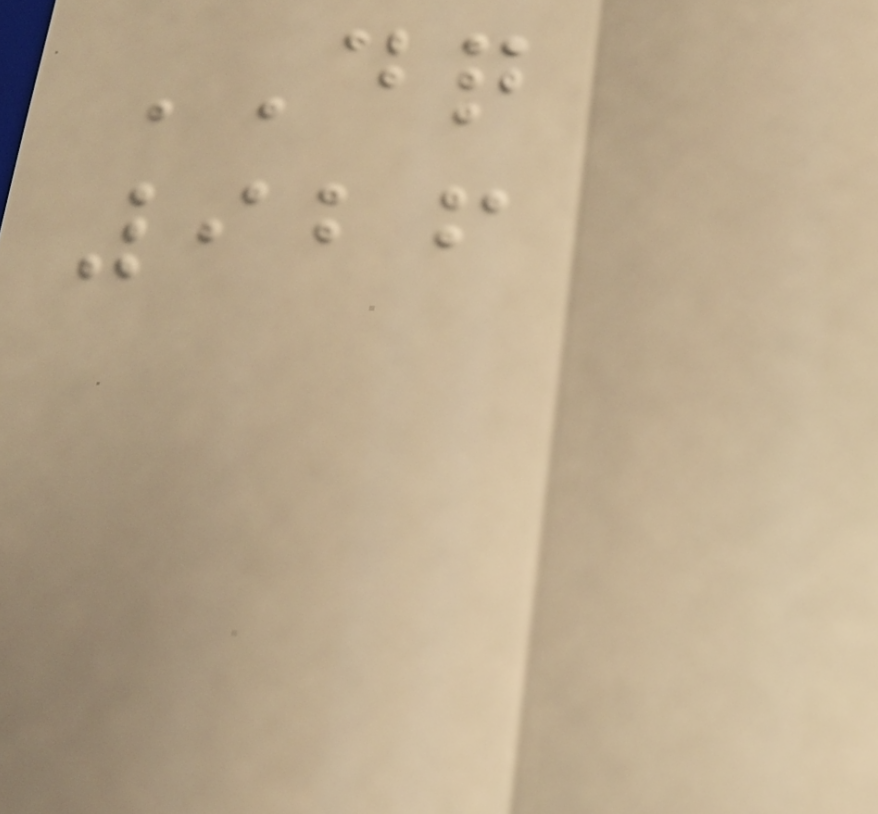DQ
926
